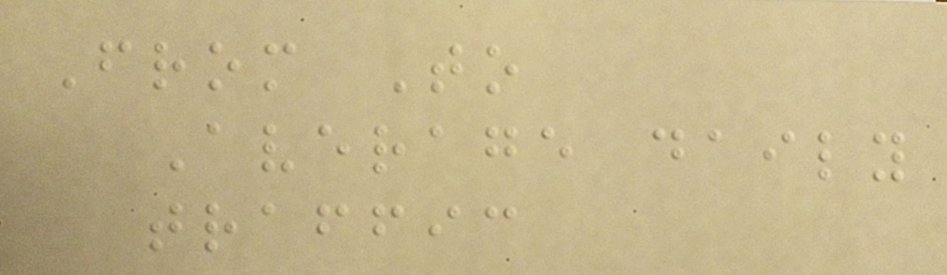From To
Average daily
traffic
